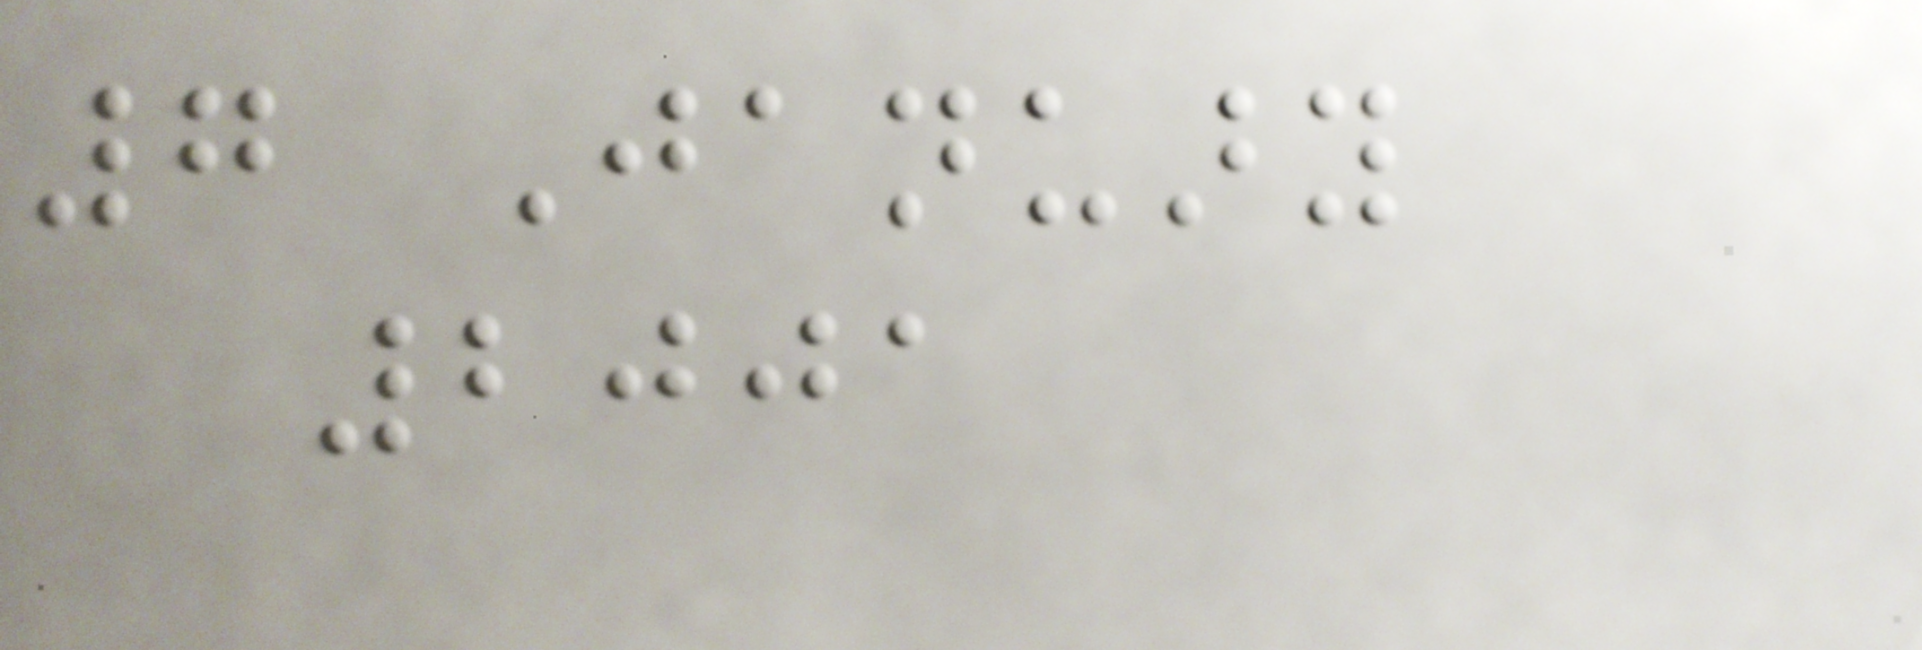7 January
2001
